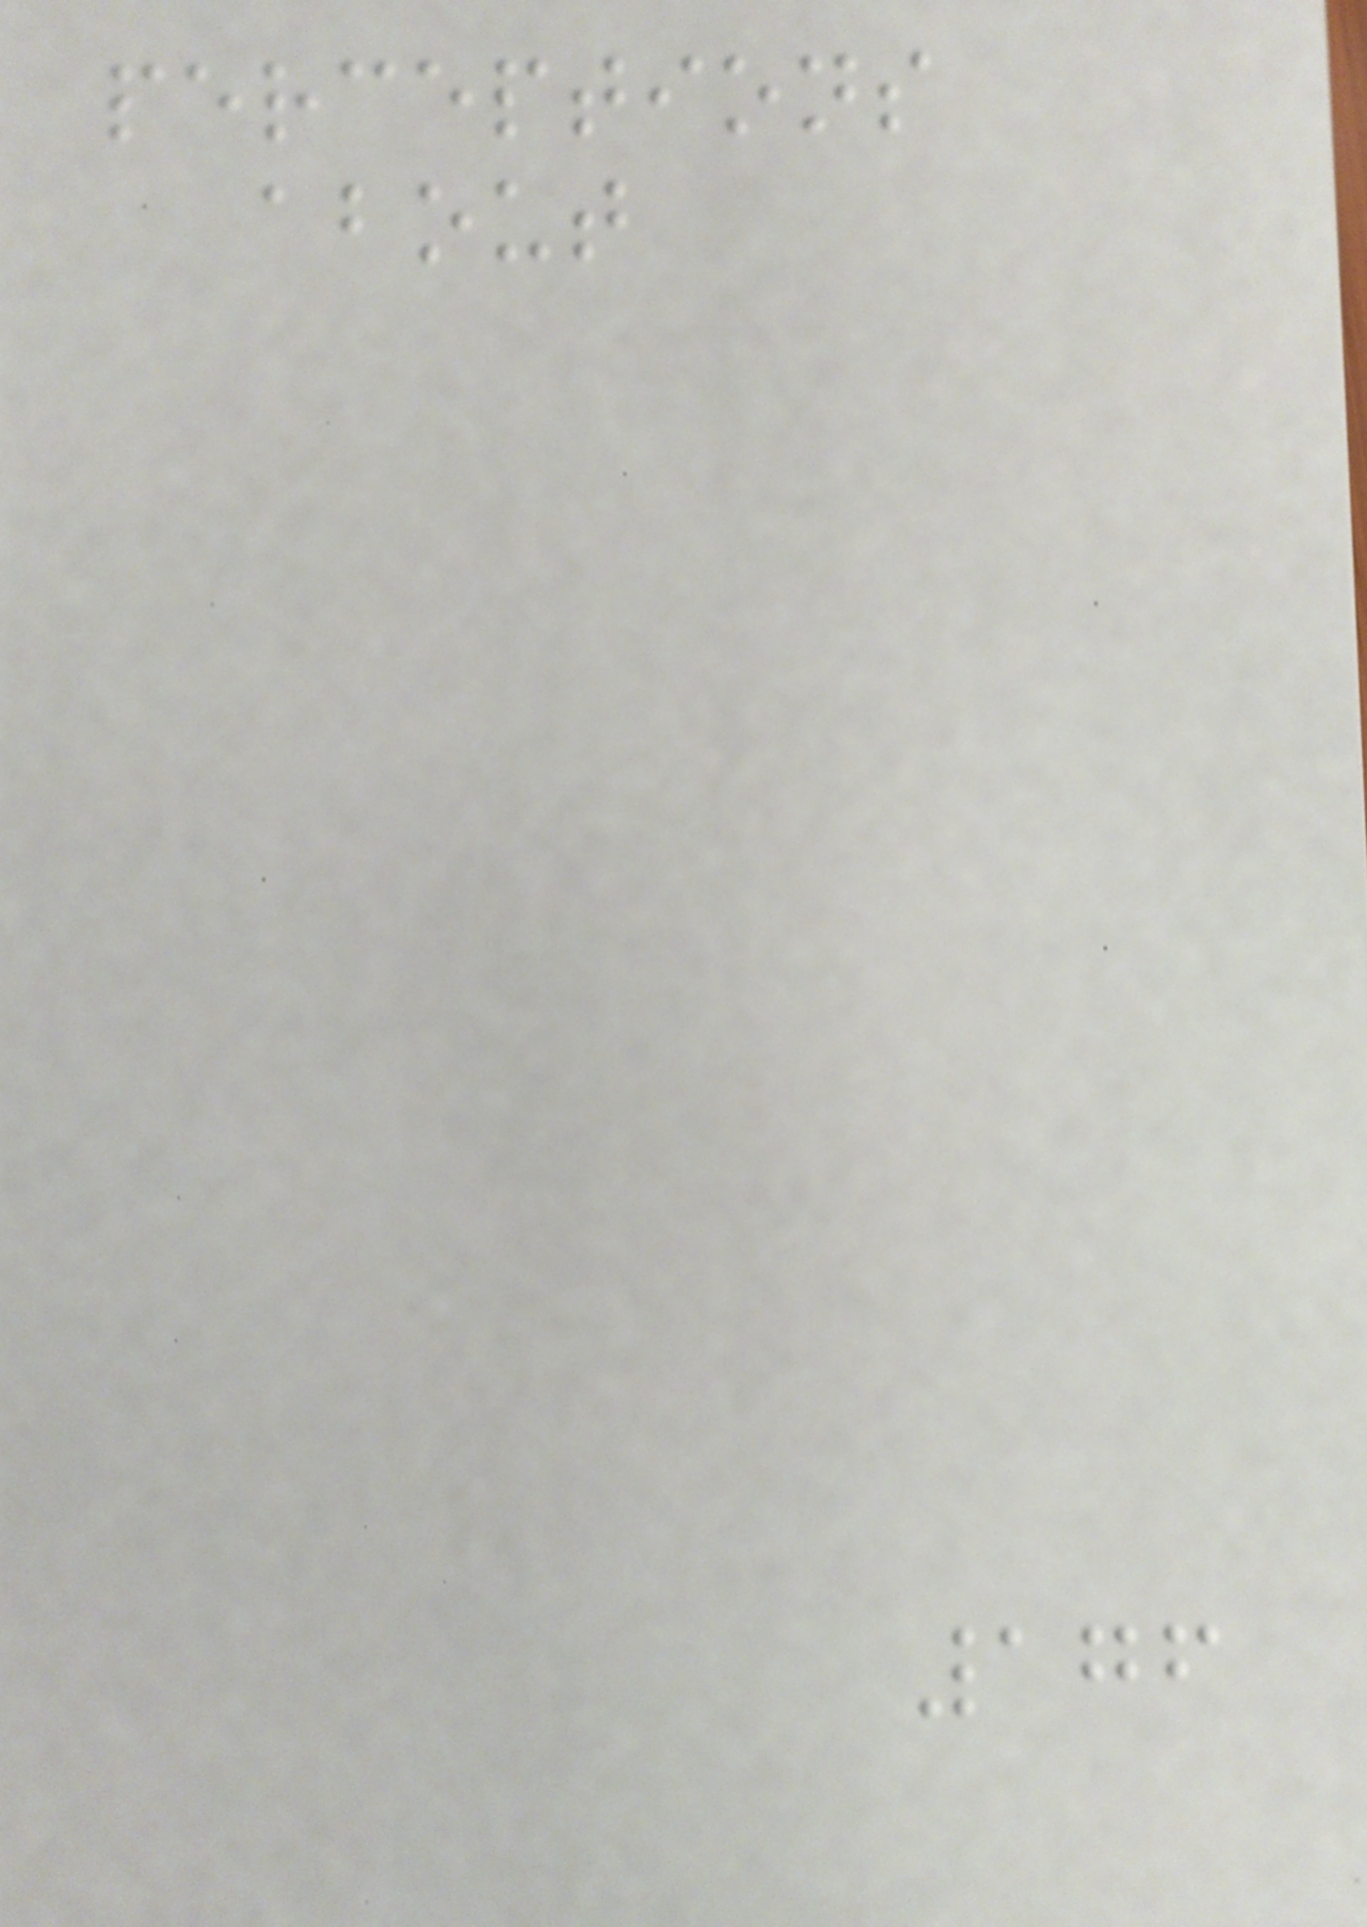perceptions
about
176
